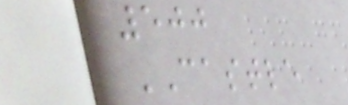500
CASTLE
